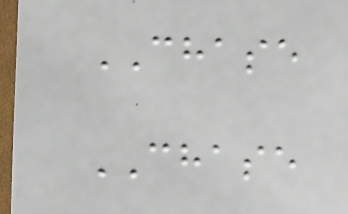CHASE
CHASE
